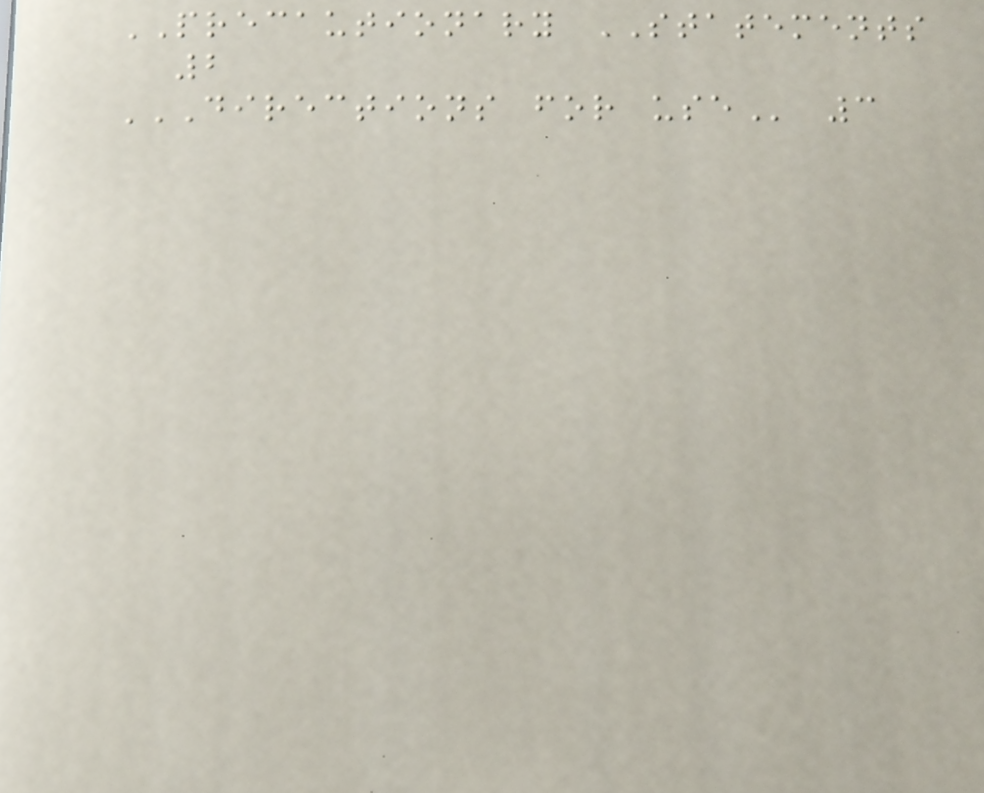PRECAUTIONARY STATEMENTS
2
DIRECTIONS FOR USE 3
